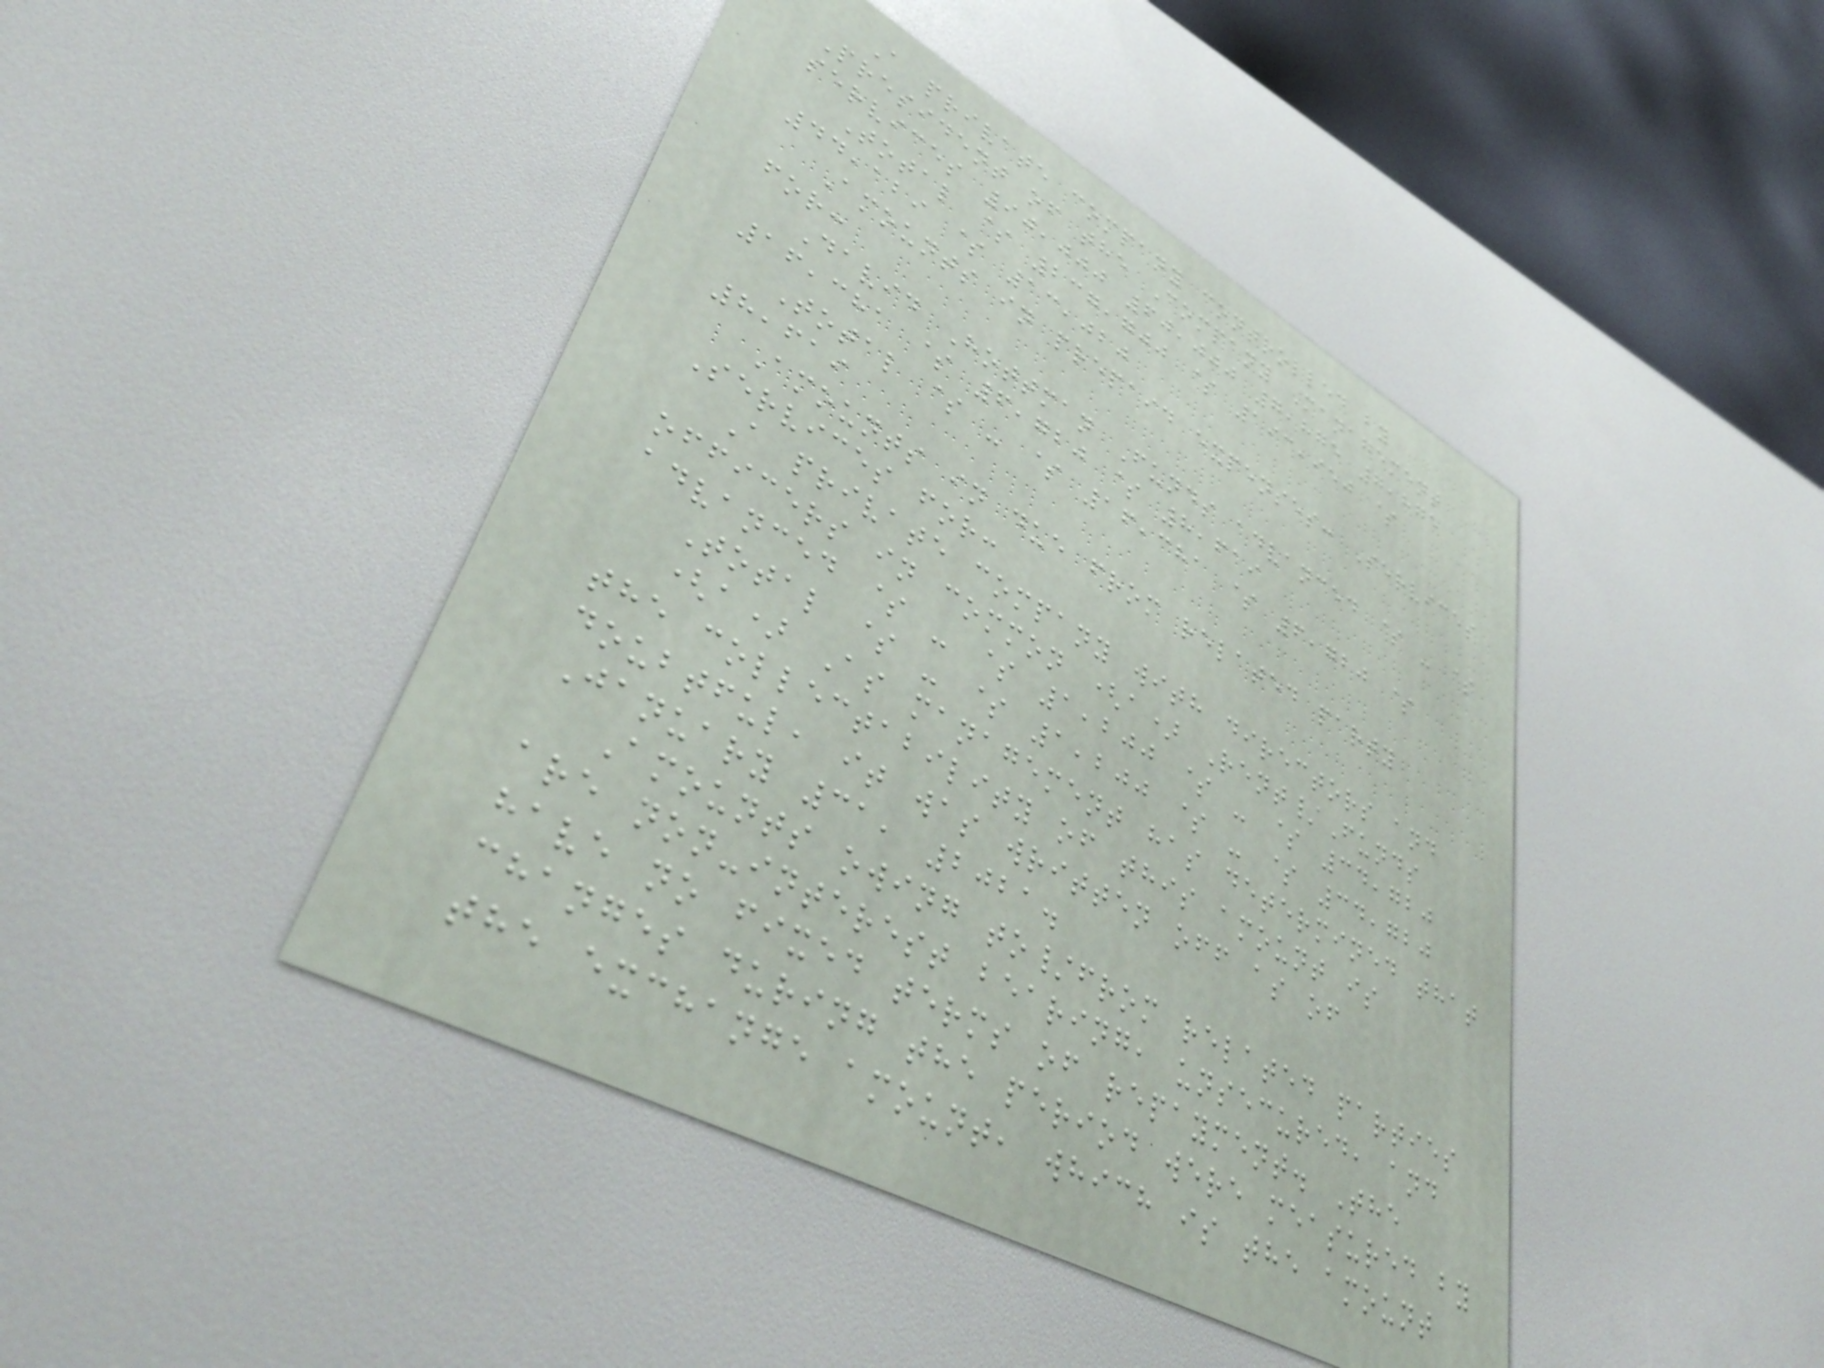A private company controlled by
President of the Company Management
services 90,000 60,000 7,875 7,875
Total $ 237,700 $ 193,950 $
44,129 $ 13,020
Amounts in prepaid expenses: Services
for:
David Hottman Funds advanced $ - $
16,381 $ 6,720 $ 8,619
Total $ - $ 16,381 $ 6,720 $
8,619
Amounts in due from related party
Services for:
A private company with directors and
officers in common (a) Rent/Funds
advanced $ - $ 1,200 $ - $ 34,720
Total $ - $ 1,200 $ - $ 34,720
(a) As management has determined that
the collectability of this amount is
doubtful, it was written off as of
January 31, 2021.
Amounts owing to/from related parties
are non-interest bearing, unsecured, and
have no fixed terms of repayment. The
changes during the period were measured by
the exchange amount, which is the amount
